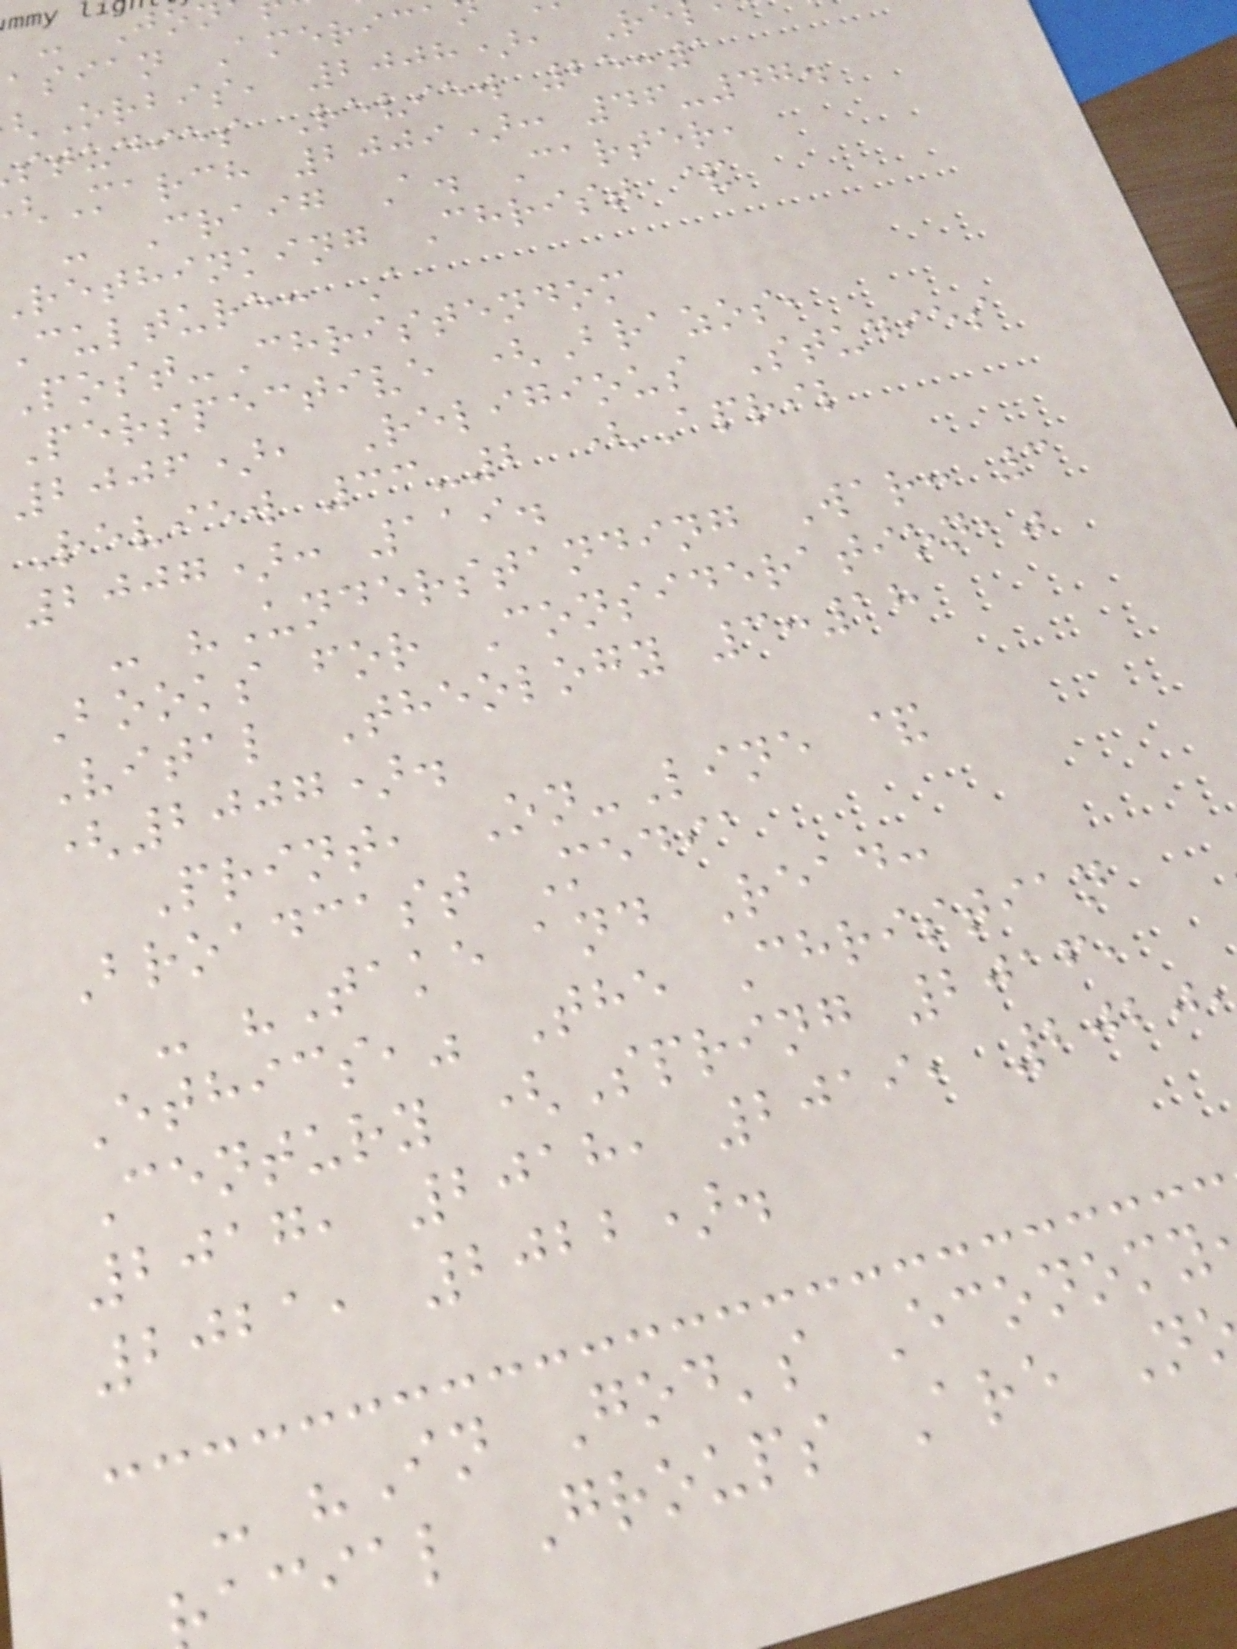asian America
Orbis, 2008), Re
studies Review 25:1
March 2009): 46-47.
- Craig A. Carter,
rethinking Christ &
culture: A
Post-Christendom
Perspective (Brazos,
2006), Religious Studies
Review 33-2 (April
2007): 119.
- "Understanding War: 3
Books for Consideration,"
Vital Theology 3:18
(2007).
Print, On-Line &
Broadcast Media
- "Take and Read:
Ethics," The Christian
Century (Spring 2016,
2017, 2018, 2019, 2020
2021, 2022).
- "In God's Economy
acial Groups Are N
